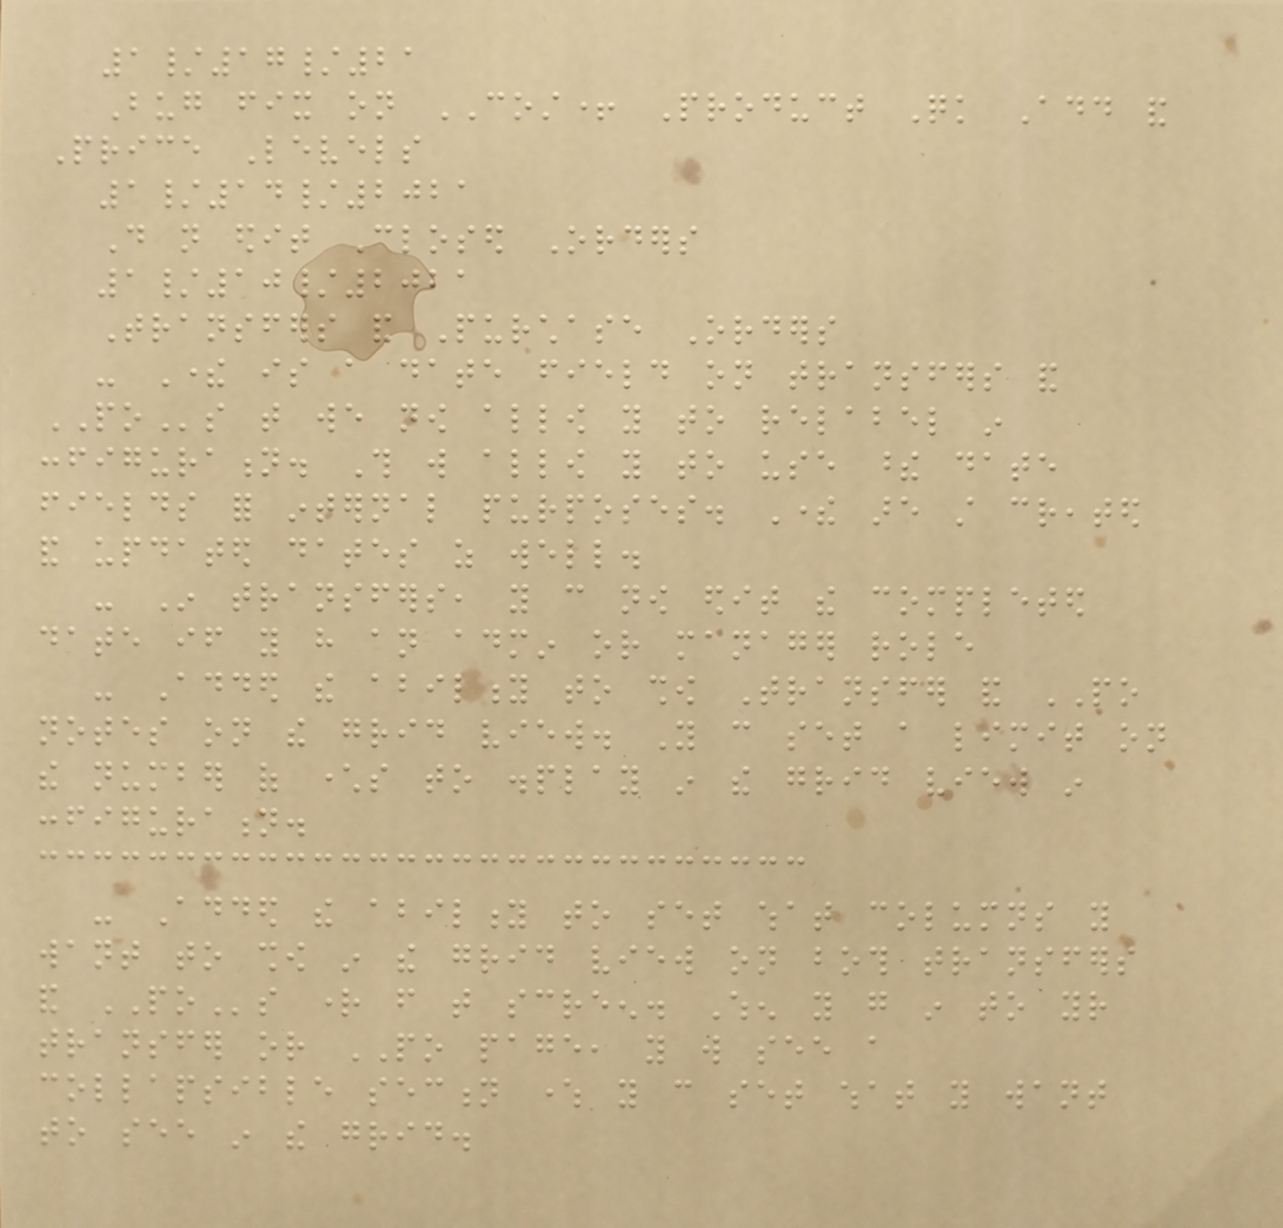1/17/21
Bug fix on COST+ Product Quick Add and
Price Levels
1/14/2021
Do not edit Closed Orders
1/10/2021
Transfers and Purchase Orders
- There is a date field on transfers and
POs that we now allow you to relabel in
configuration. This will allow you to use these date
fields for internal purposes. There are still created
and updated dates as well.
- In transfers, you can now edit the completed
date if you have an admin or manager role
- Added the ability to show Transfer and PO
notes on the grid view. You can set a limit on
the number of characters to display in the grid view in
configuration.
- Added the ability to set what columns you
want to show in the grid view on both transfers
and POs right from that screen. When you go in to your
transfer or PO page, you will see a
collapsible section where you can set what you want
to see in the grid.
